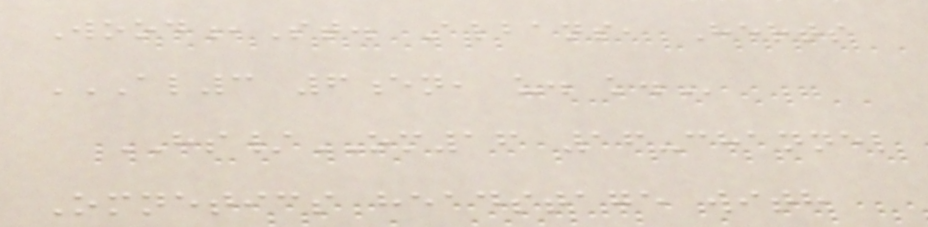Wood,St. Albans, Herts
AL3 6EN, U. K.
HS/OM16 16-channel
Omnetics headstage with
